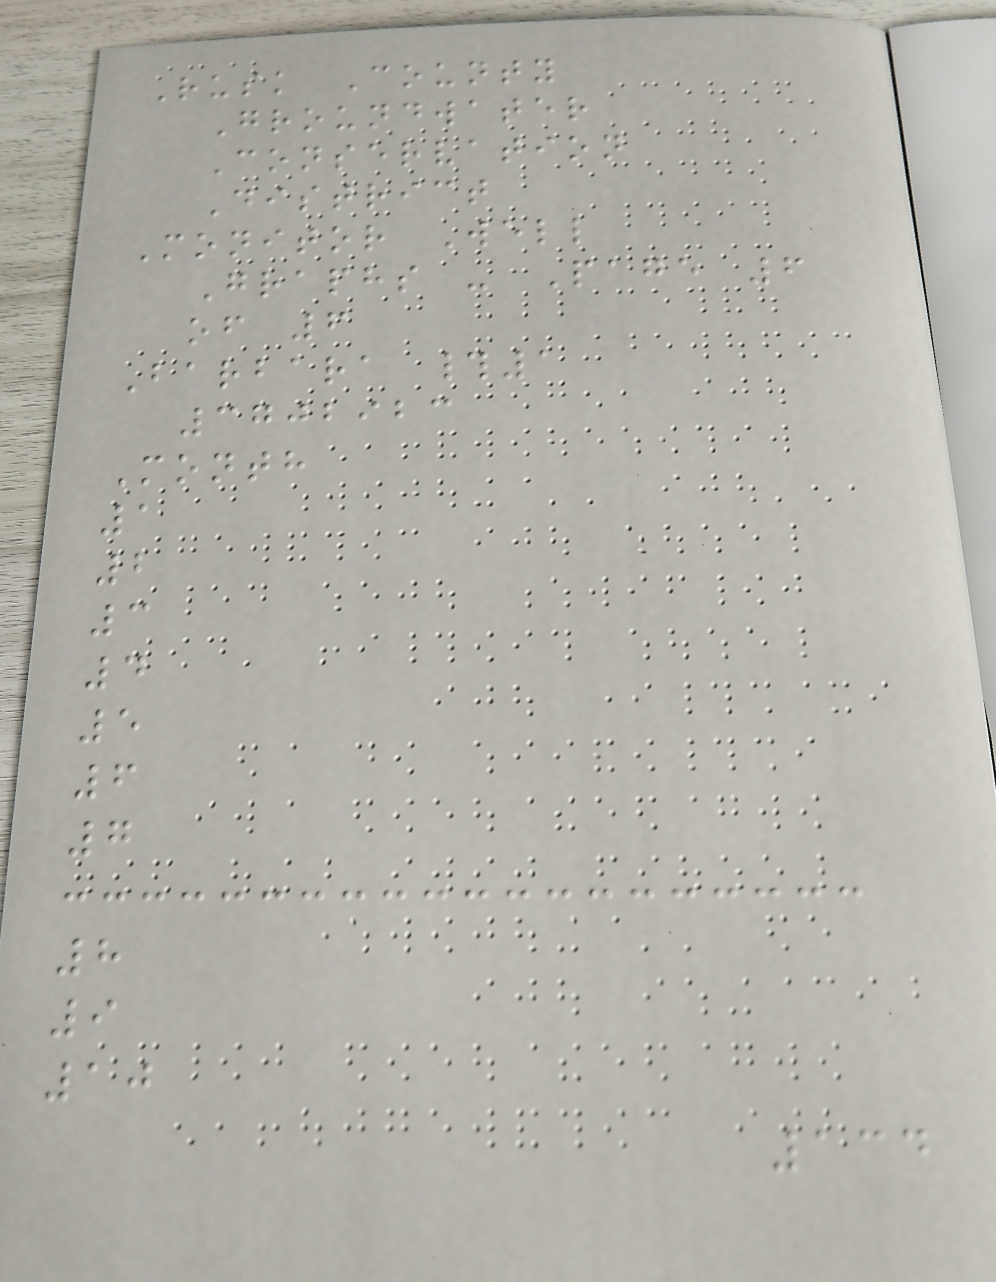Rusk County
Groundwater
Conservation
District
Monitor Well
Graphs - Page 6
of 6
Barbara #1
3702923
Month
1
2
3
4
5
6
7
8
9
10
134
